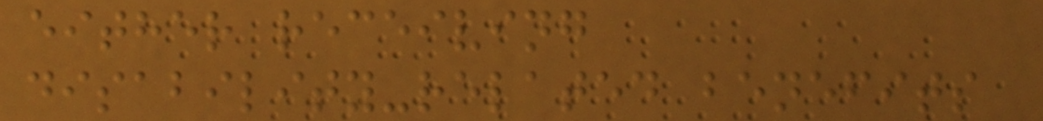either receiving
disability-related benefits
